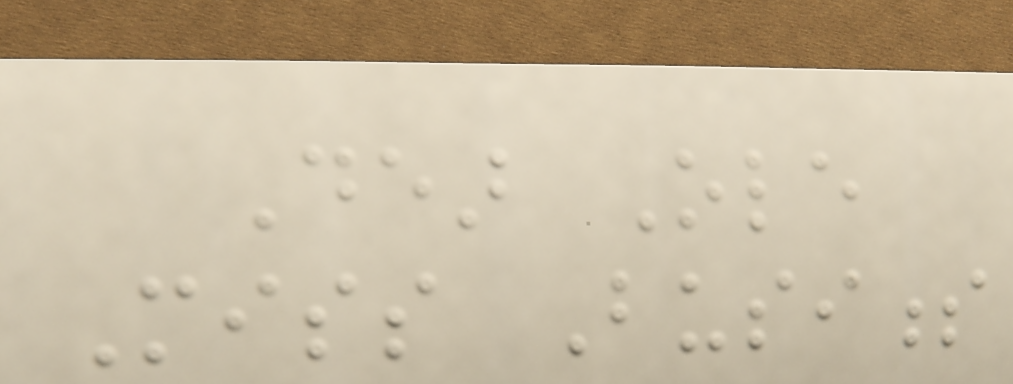Dear Ole
Miss Business
